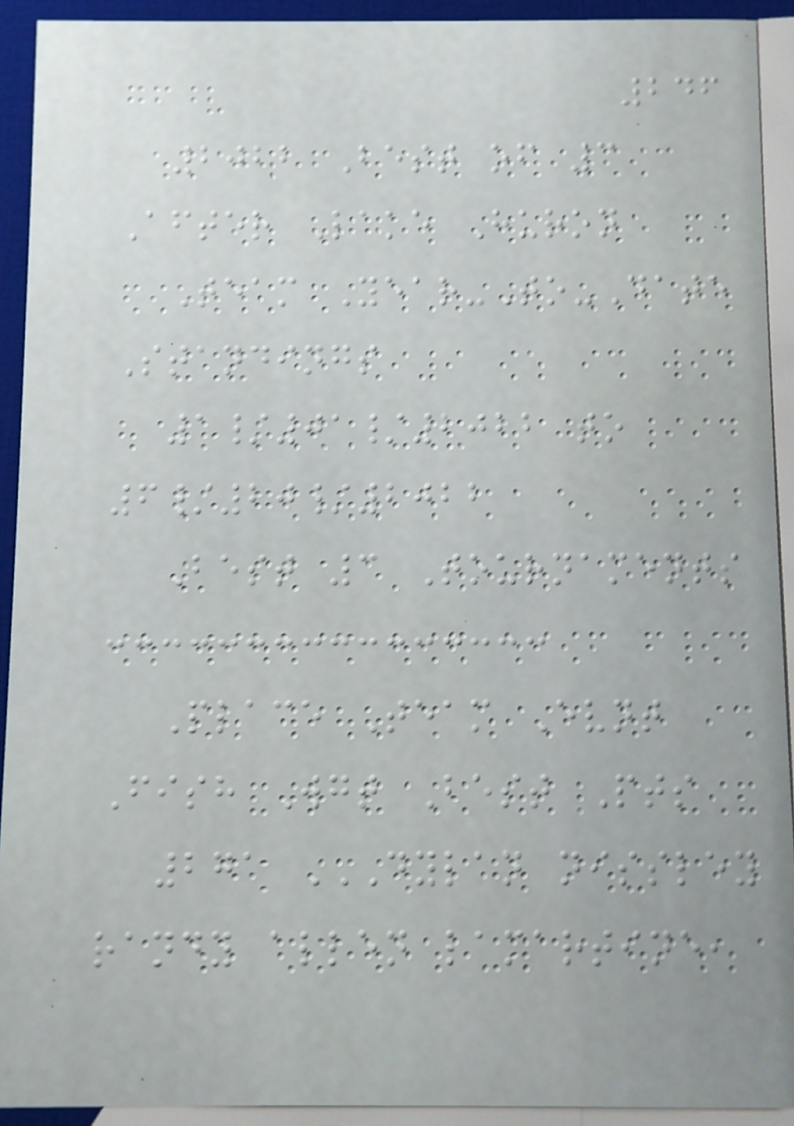246
2022 Best of 3
After Lake Huron
Team Year-To-Date
Standings
1/01/2022 to
6/20/2022
Best 3 Tournaments
Place Team Evnt
Fish Wgt Best Pts
271 DYLAN NISSLEY
RANDY ALLEN LAMARTINE,
